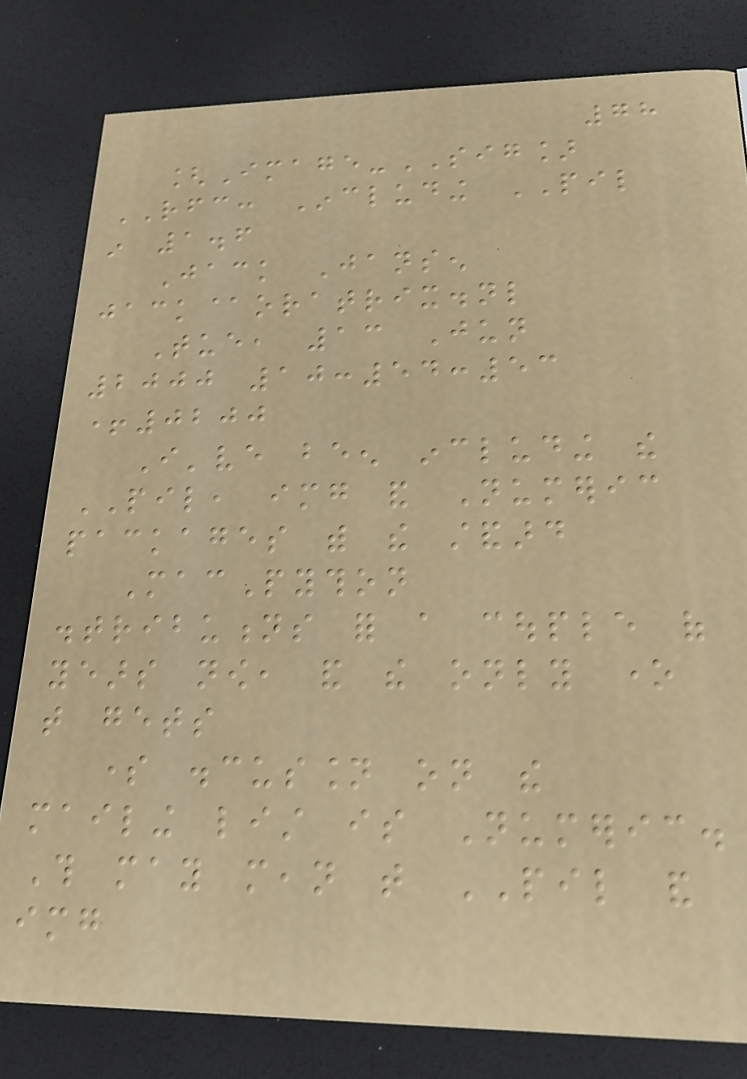78
[Image-SIG]
RFC: Including PIL
in 1.6
Jack Jansen
jack@oratrix.nl
Tue, 13 Jun
2000 10:54:53
+0200
I've been including the
PIL, img and Numeric
packages with the standard
MacPython
distributions for a couple of
years now, and the only one
that gets
some discussion on the
mailing list is Numeric.
This may mean that PIL and
img
